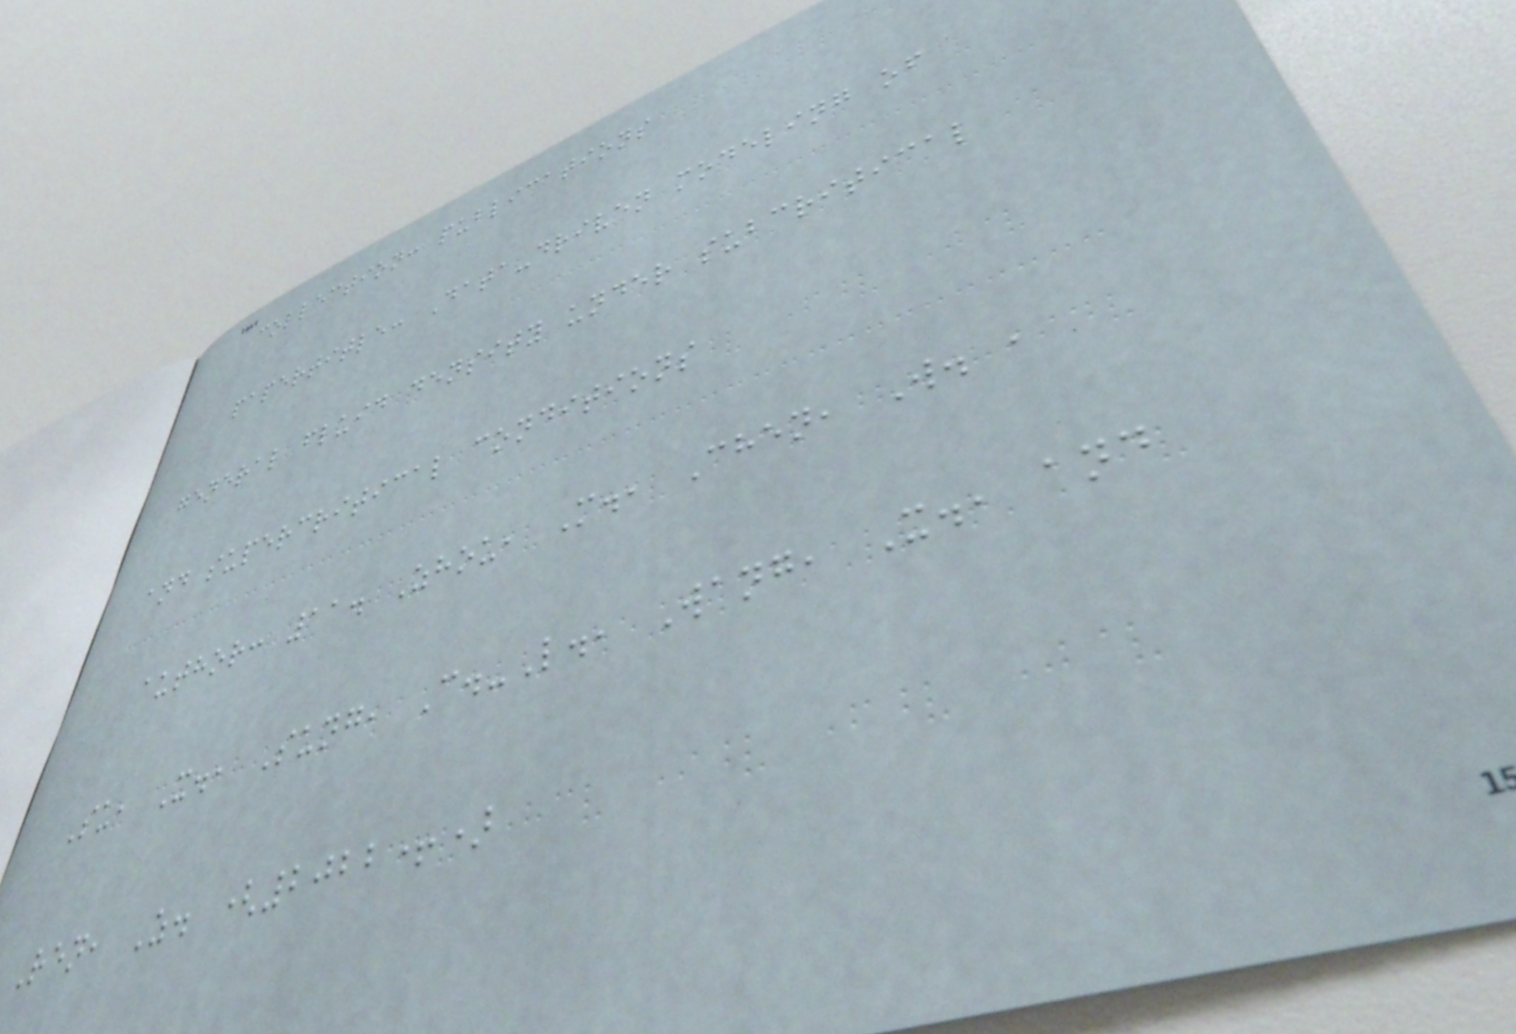collection: publications
papertitle: Data-driven modeling of
general fluid density under subcritical
and supercritical conditions
author: 11. Zhou, M., Chen, W. ,
Su, X., Sung, C.-L., Wang, X., and
Ren, Z. (2022+)
